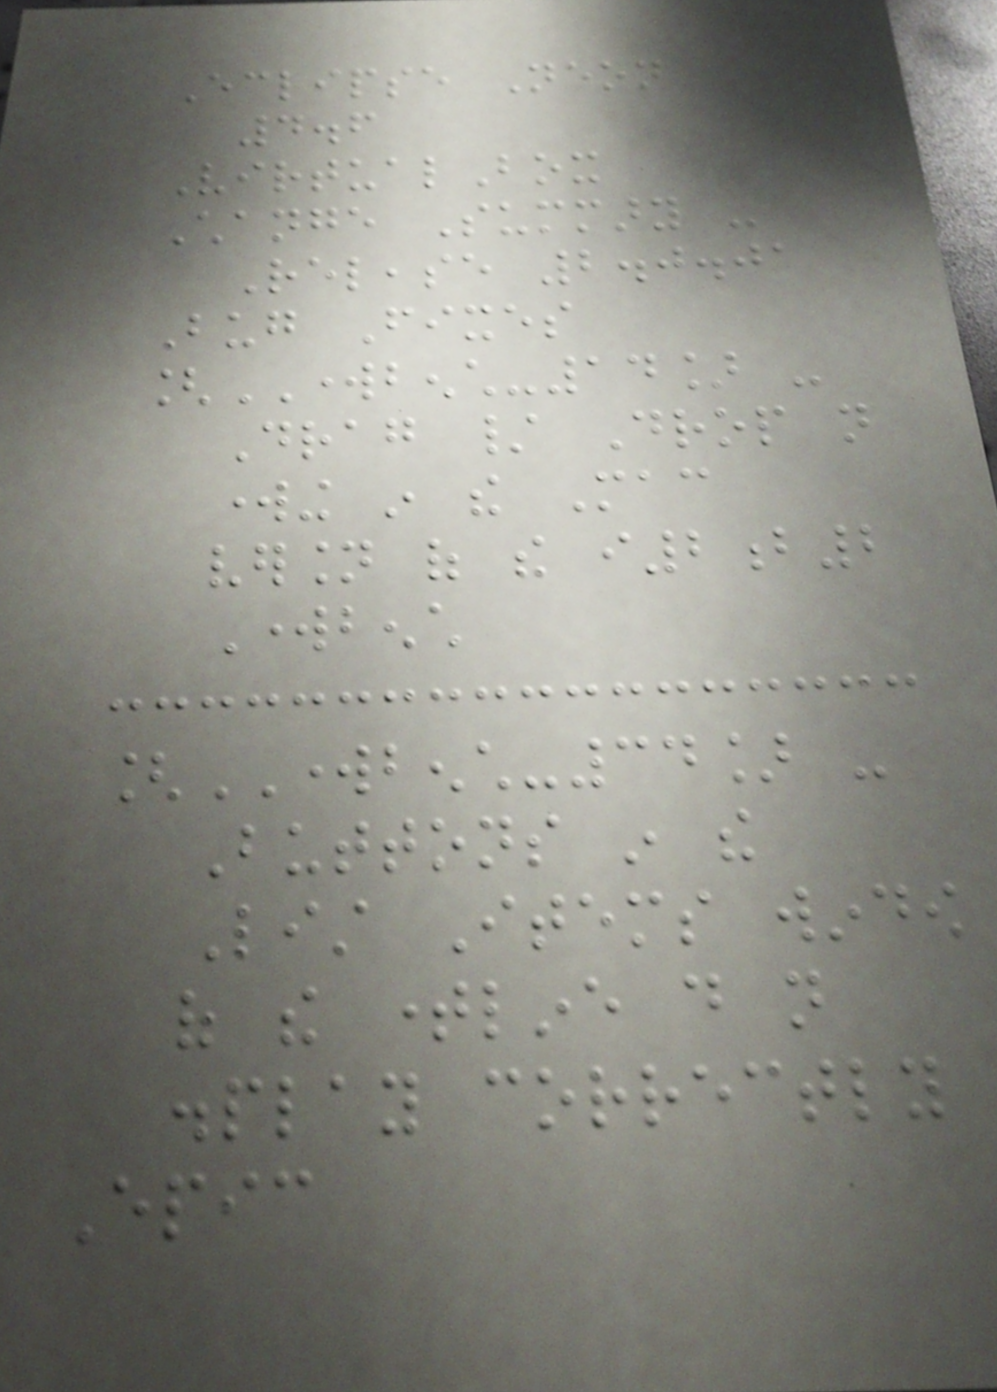Eclipse Neon
4.6
VirtualBox
Change Summary -
Release 2.0.01
Bug Fixes
[WORKBENCH-14] -
Drag / Drop not
working in the Mac
version of the i2b2
Workbench
[WORKBENCH-34] -
Buttons in the
List Items window
of the timeline do not
display correctly
Epic
